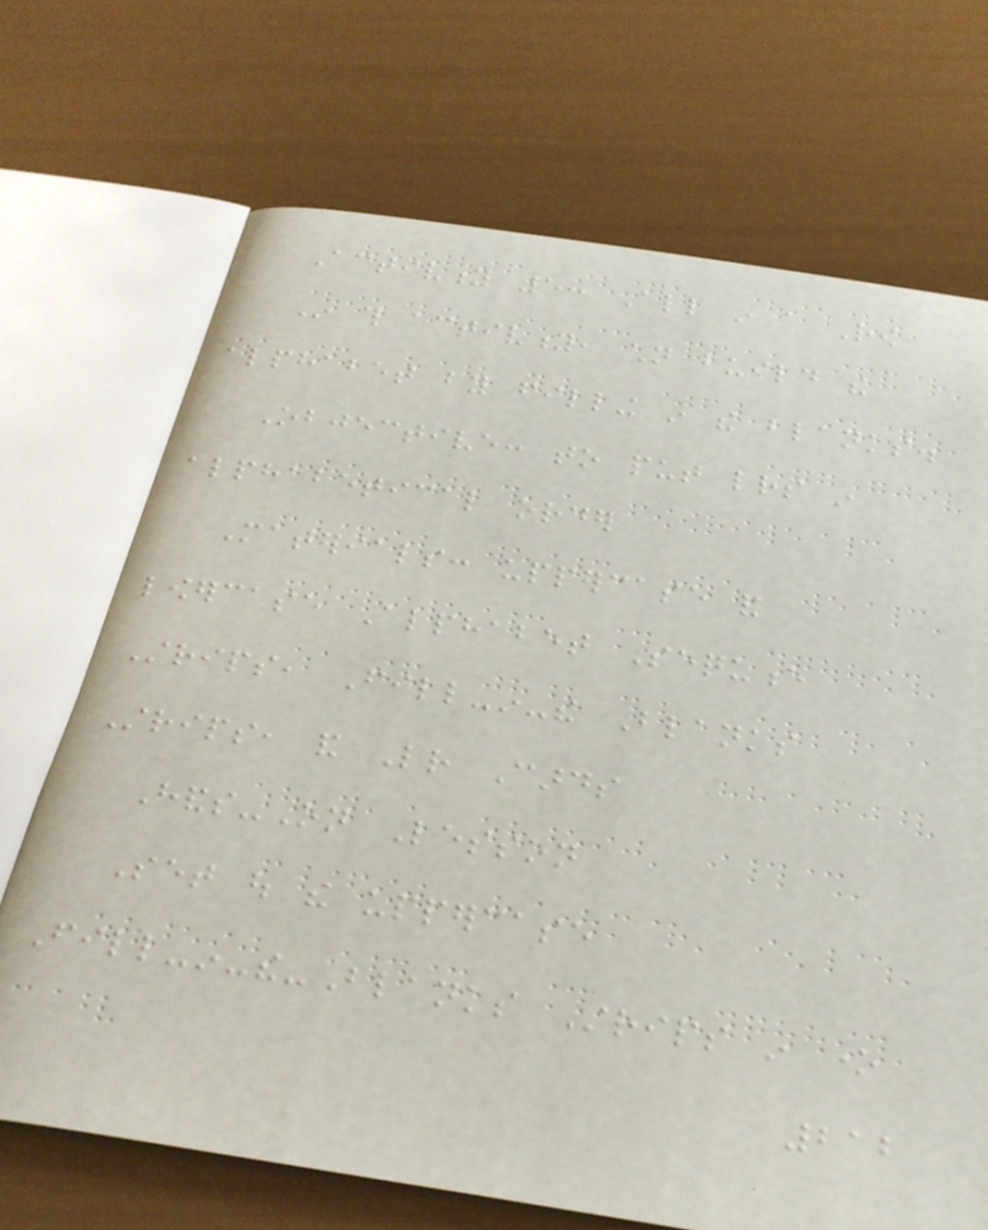Activity 5: All in a Row
In this activity, children build the
alphabet by filling in the blanks.
Objective: to put letters in
alphabetical order
Materials: uppercase and
lowercase Alphabet Sequence
Strips, Fill-in-the Blanks
Strips, and Letter Cards
Hands-On Lesson
Set out the uppercase
Fill-in-the-Blanks Strips in one
212
